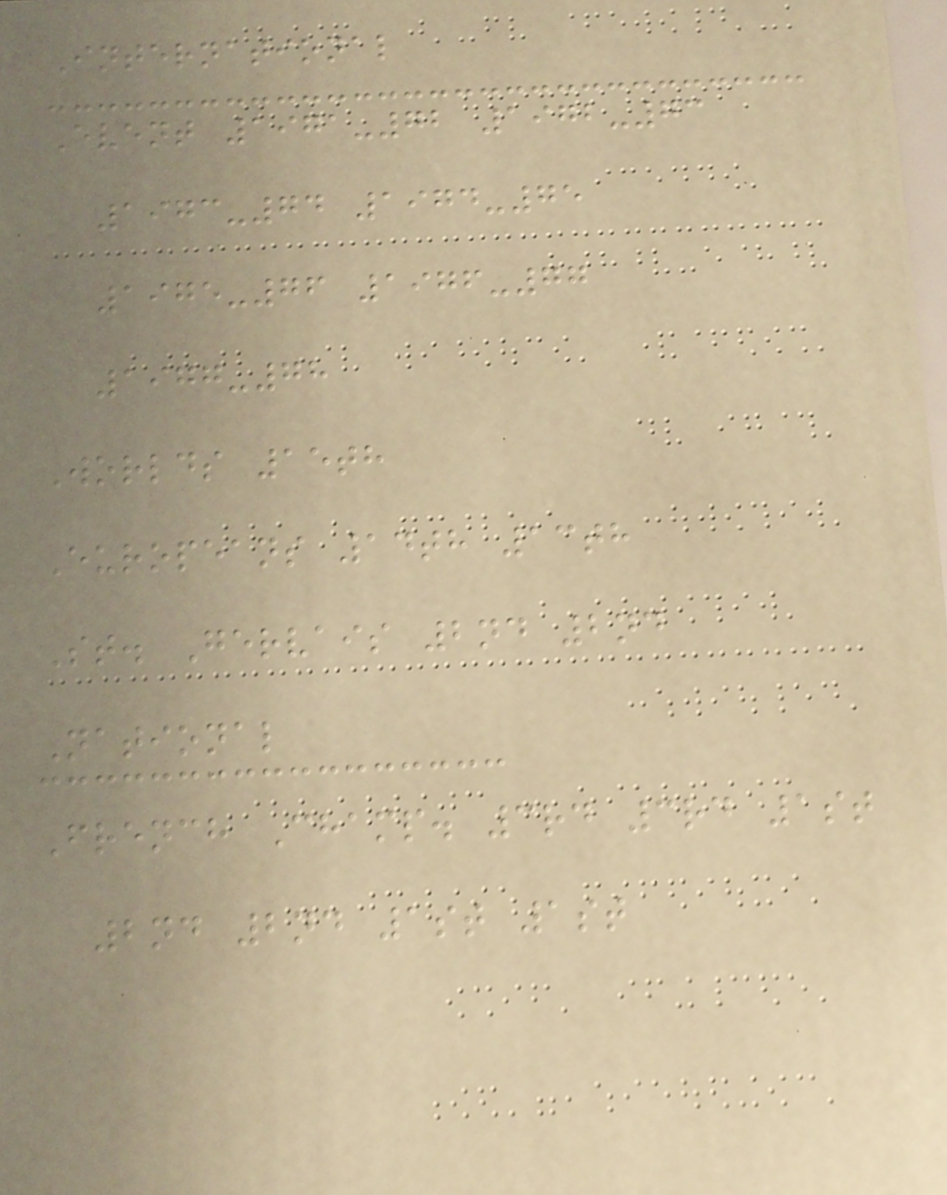International
Event 1971-72 1972-73
1973-74 1974-75
1975-76 1976-77
1977-78
Worlds 15th
Europeans 14th 13th
St. Gervais 2nd 2nd
National
French Champ. 3rd 3rd 1st
2nd 2nd 1st 1st
